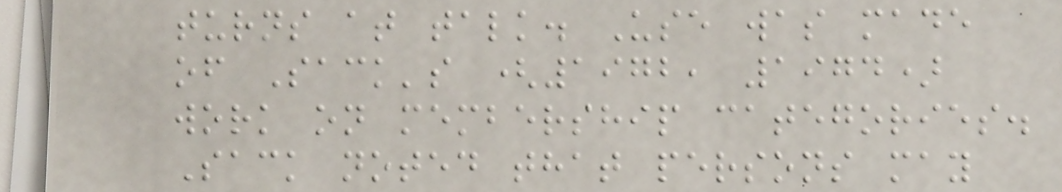turns at talk. Use was made
of Sack's (1972, 1974)
work on membership categories.
Sack noted that persons may
